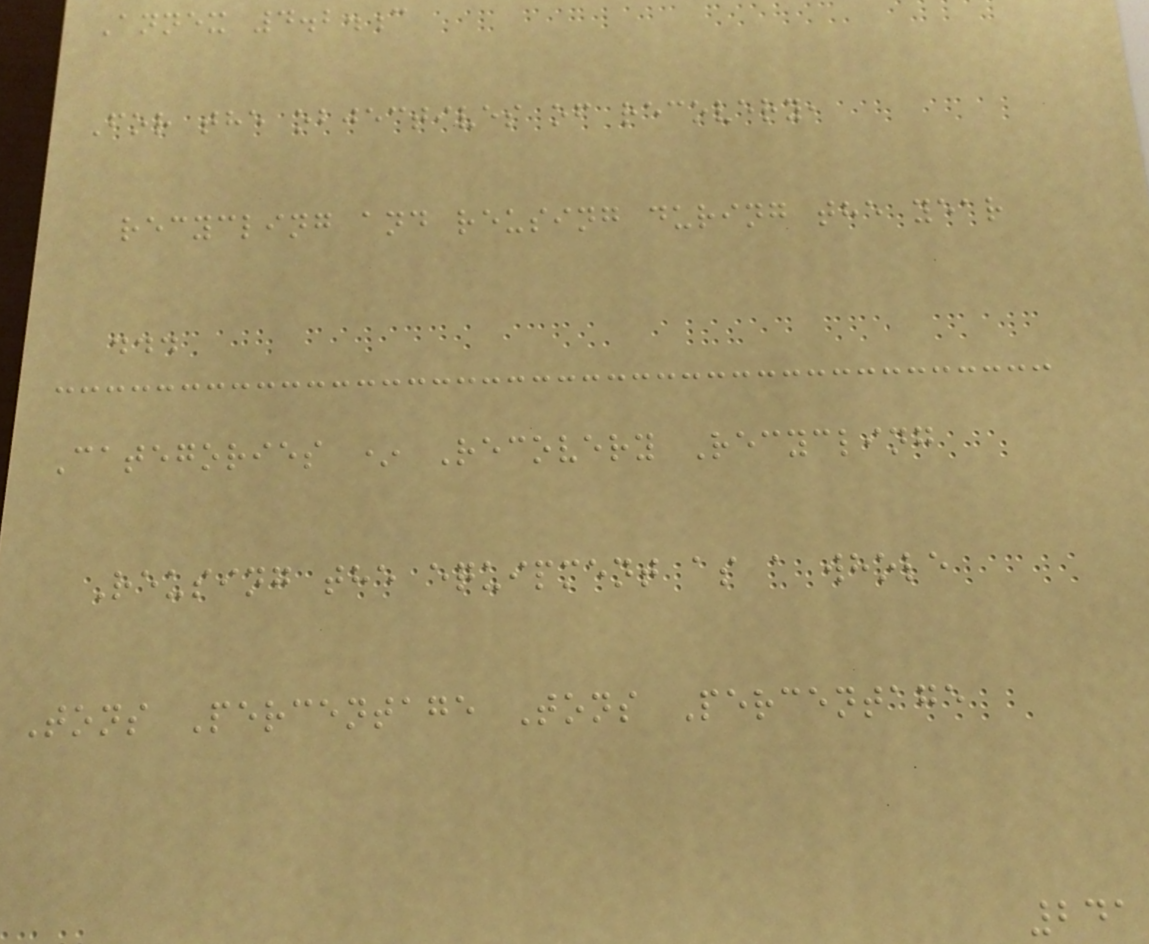Annex 4.2.c
For the objectives of recovery,
recycling and reusing during the year
...
Categories * Recovery Recycling
Reusing the equipment as a whole
Tons Percentage Tons Percentage
241
